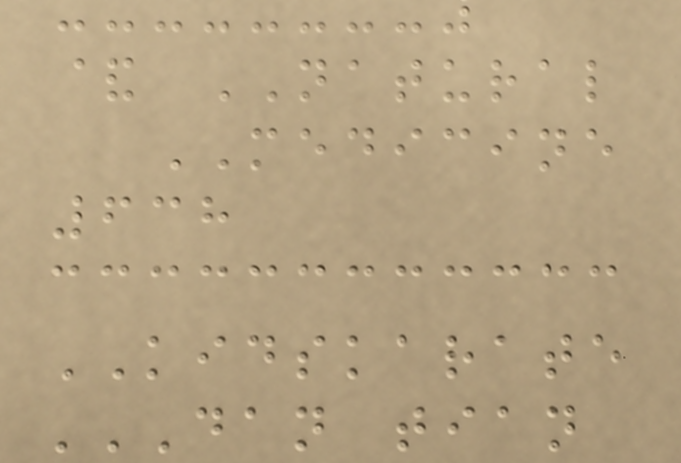& NATURAL
MEDICINE
638
KIDSKARATE
DAN TIAN
